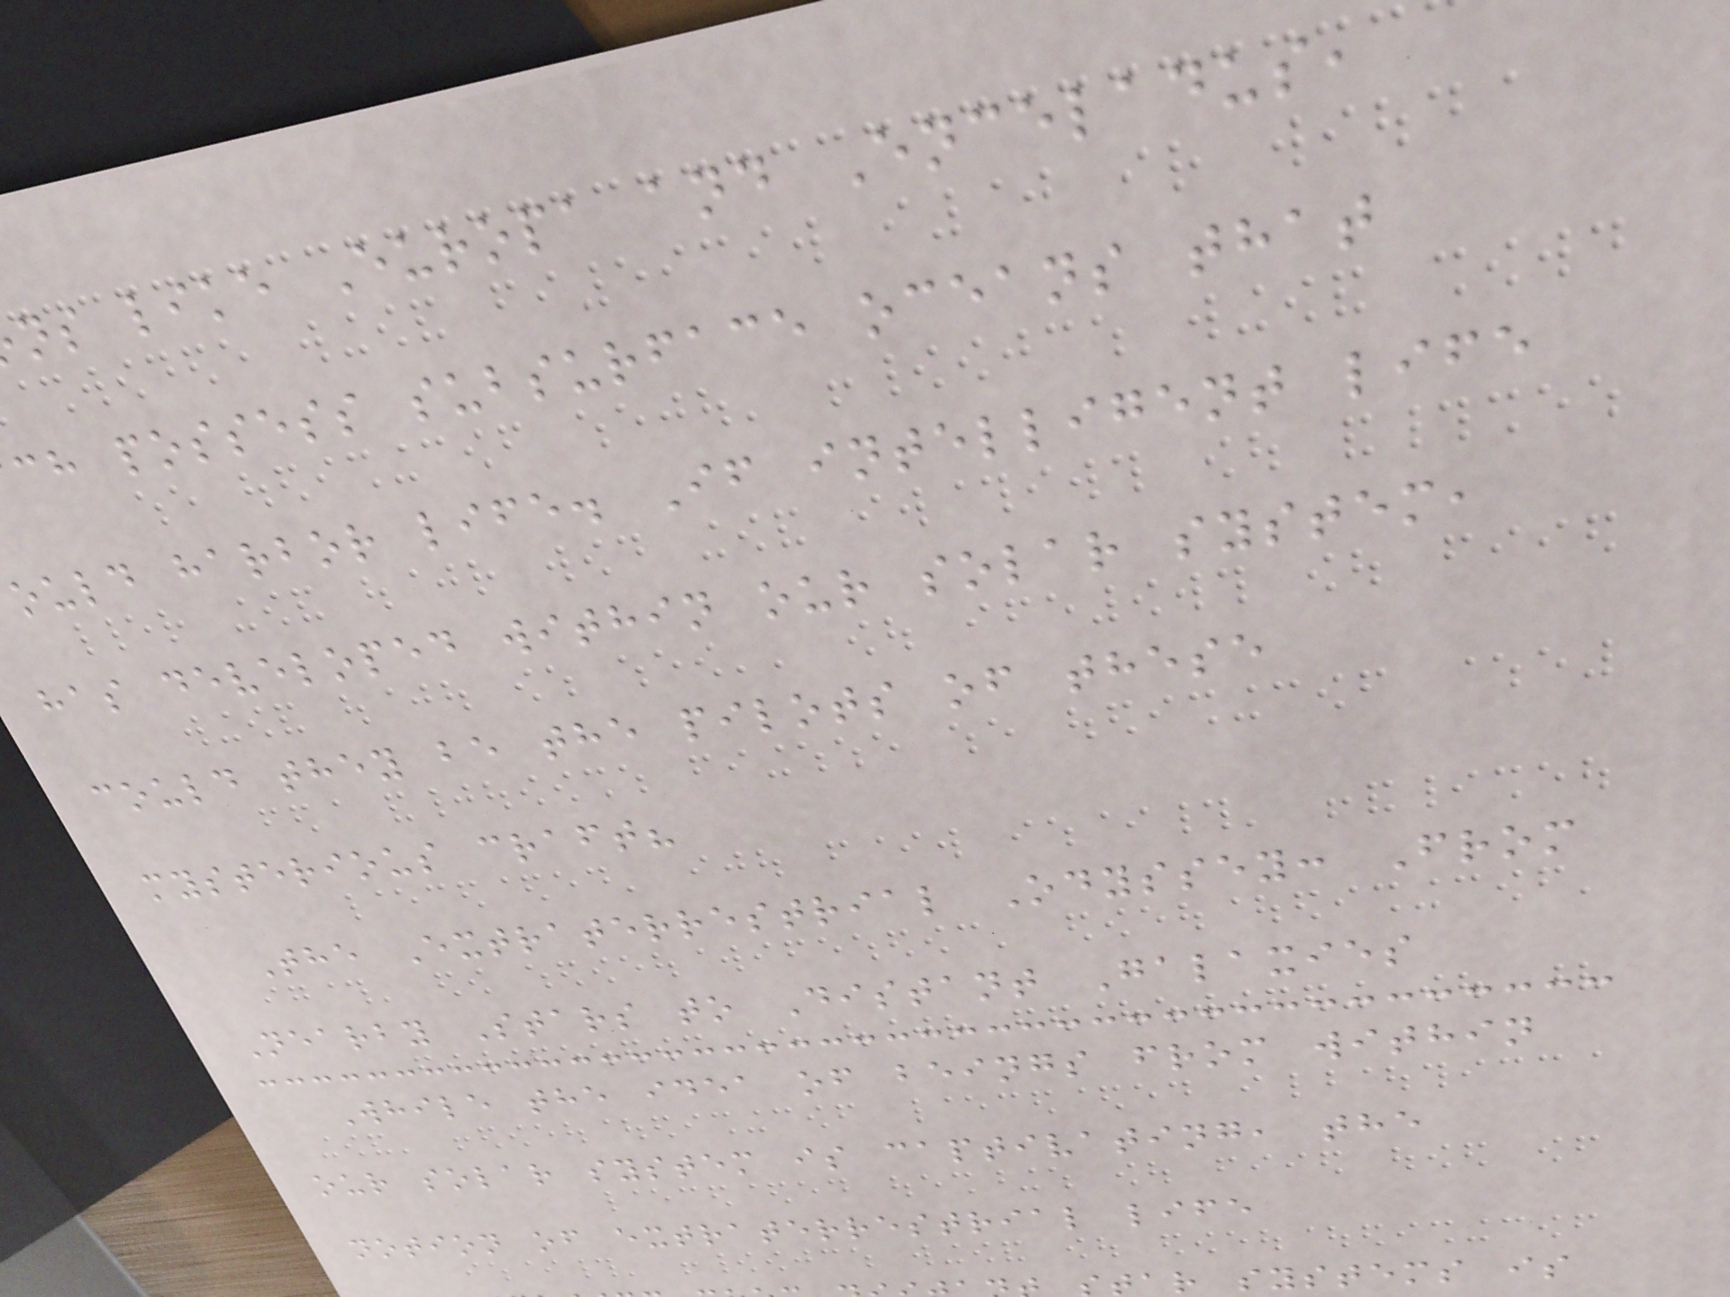ns like Europa and Enceladus,
ch possess subsurface oceans that
ould harbor life. If intelligent life
has developed within our solar system,
could they be the pilots of these
mysterious craft?
The Extraterrestrial Odyssey: From
Nearby Stars to Distant Galaxies
While the idea of beings from within
our solar system is captivating, the
notion of extraterrestrial life
ar systems is
